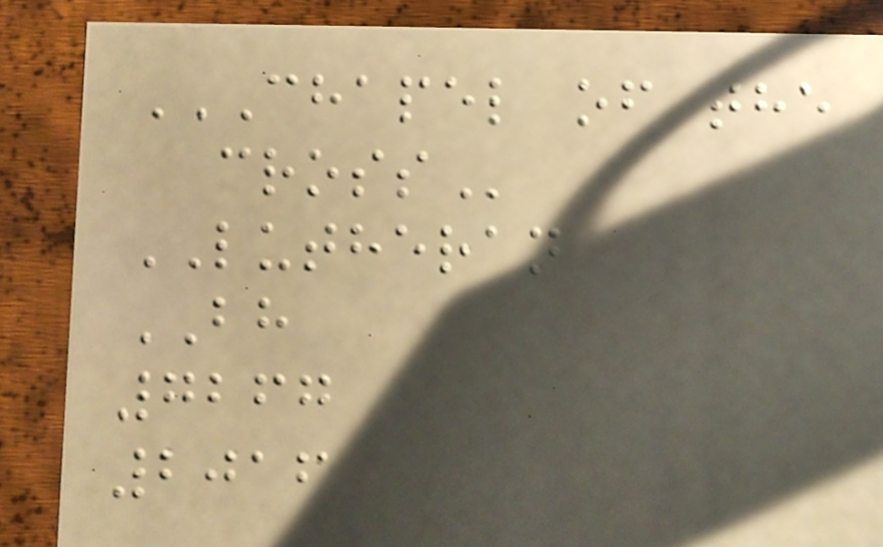CHAPEL OF THE
CROSS
LUTHERAN
BH
7267
2016
